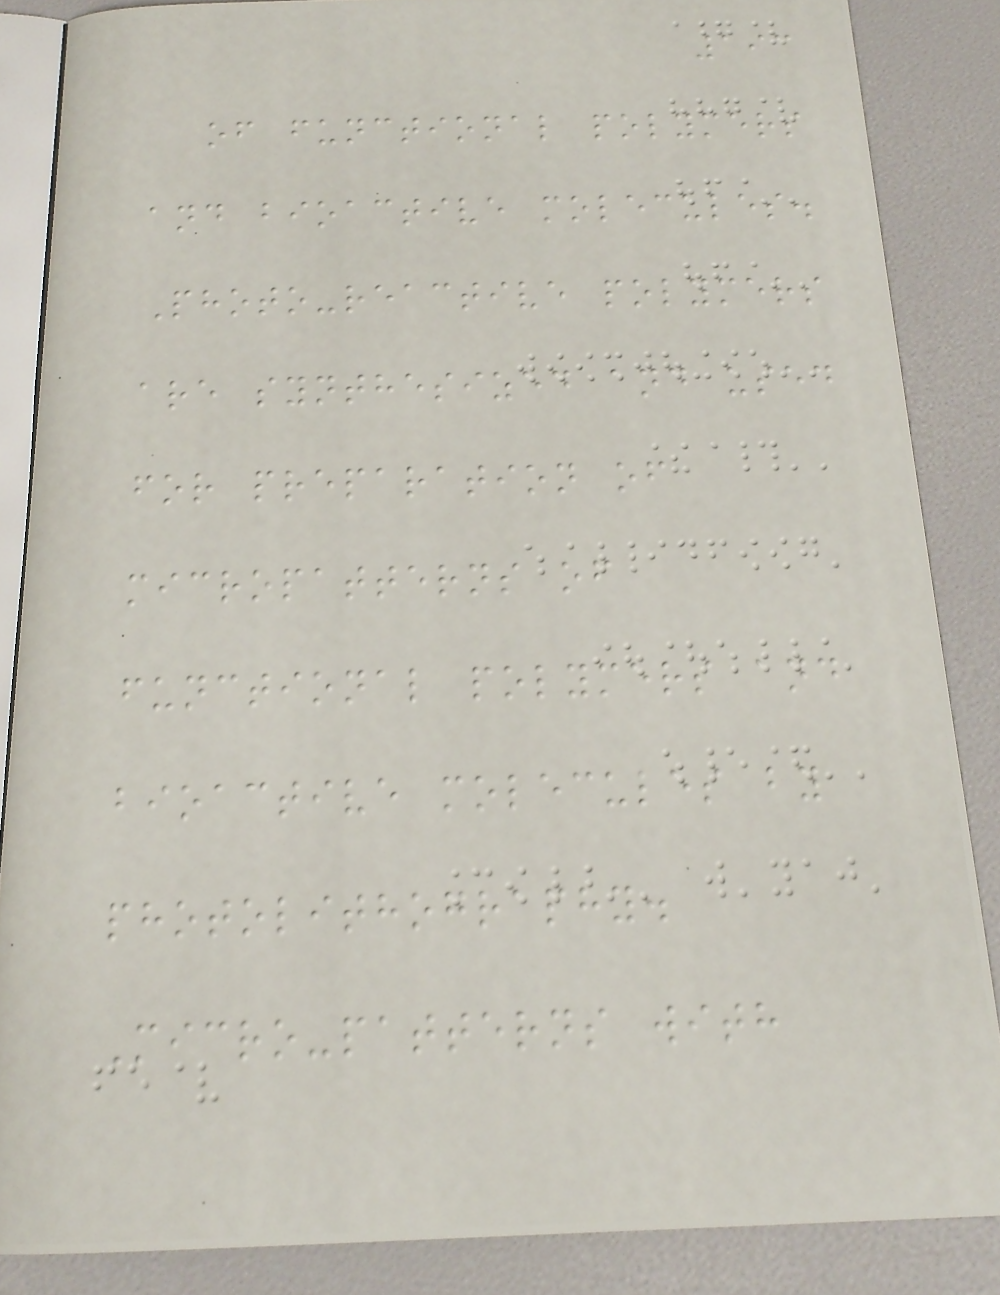193
of functional polymers
and bioactive molecules.
Photo-reactive polymers
are synthesized and used
for preparation of
micropatterns of
functional polymers and
bioactive molecules by
photolithography.
Micro-patterns with
